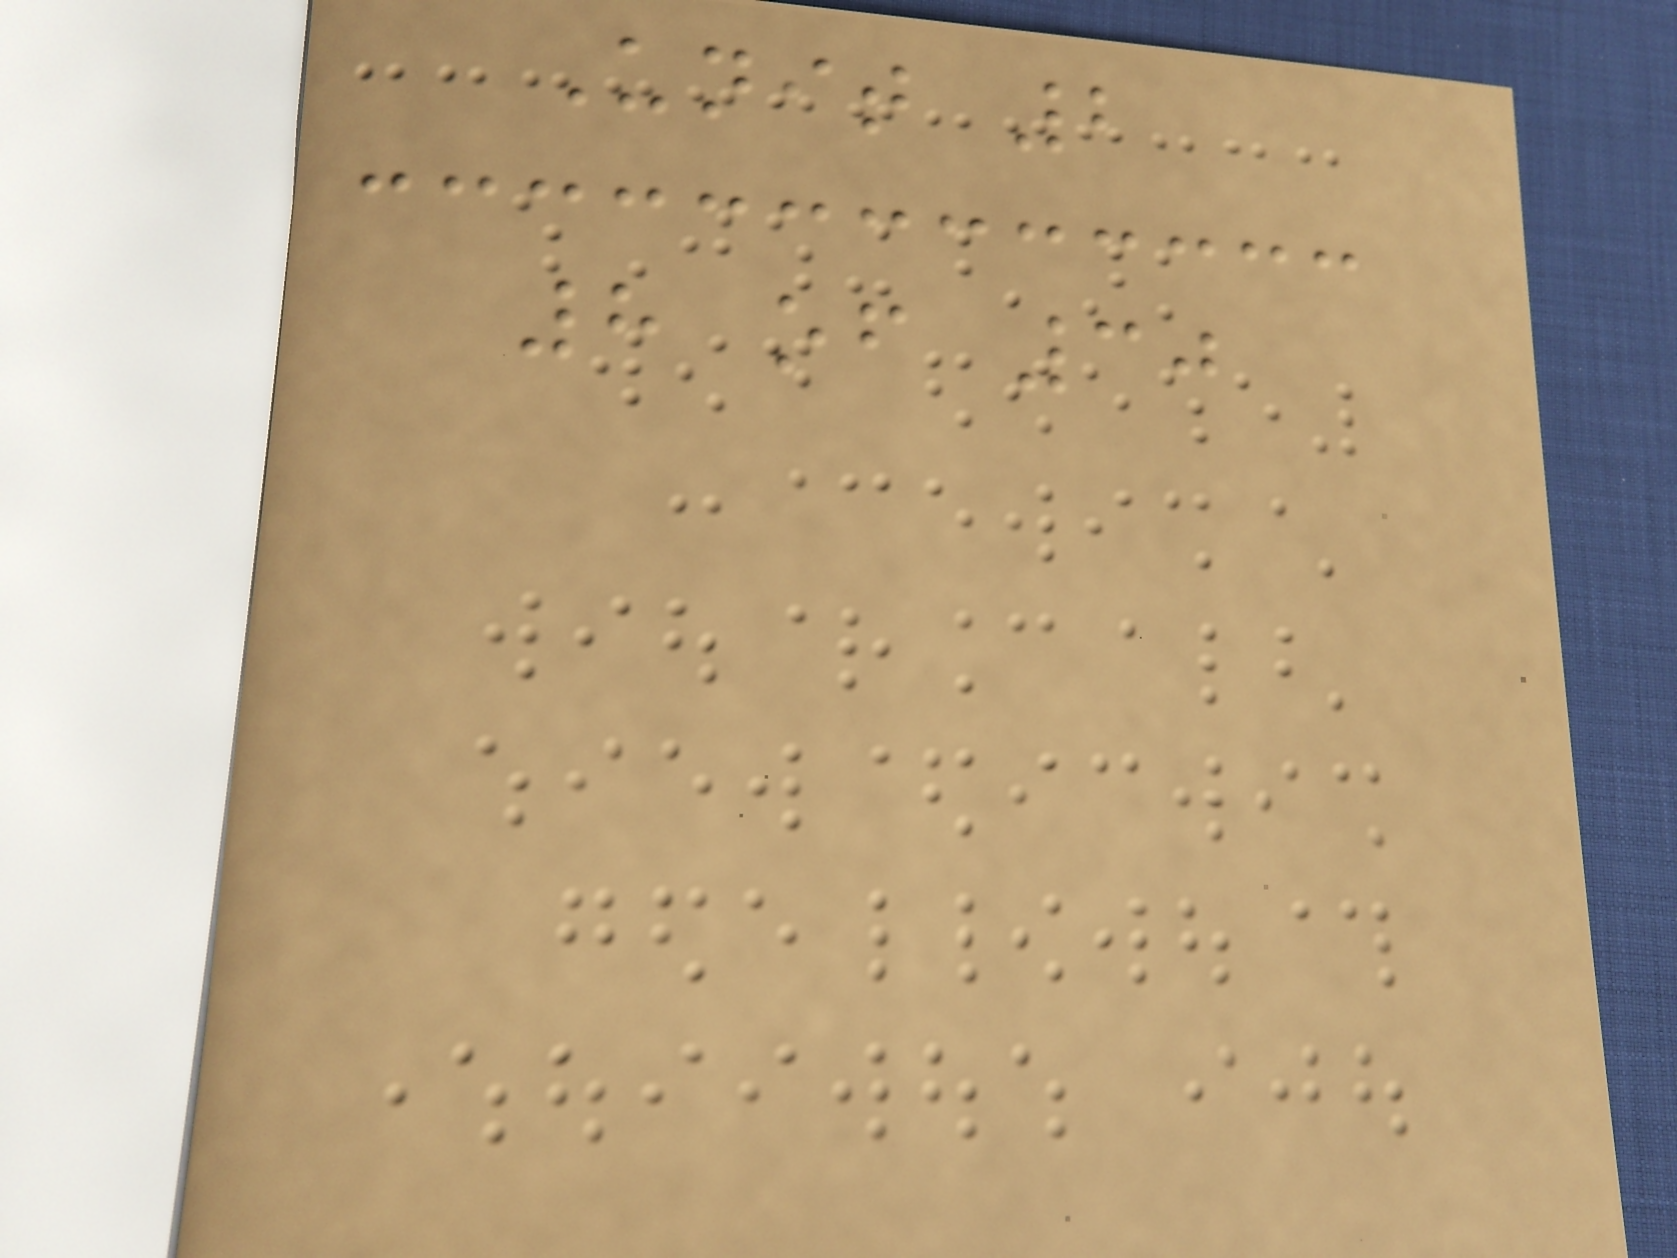Unit 2
8 of 30
